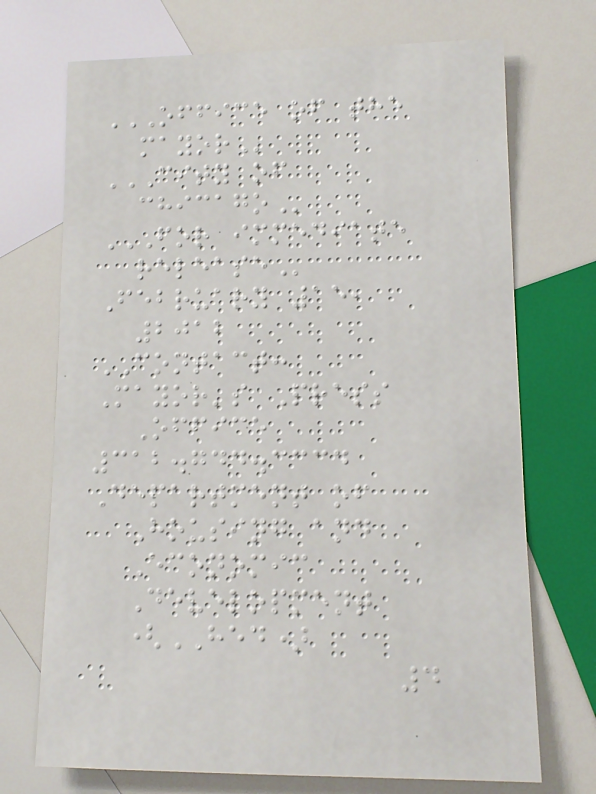OFFICE OF THE
MAYOR
CITY OF
CHICAGO
FOR IMMEDIATE
RELEASE
February 15,
2012
CONTACT:
Mayor's Press
Office
312.744.3334
Department of
Housing and
Economic
Development
(HED)
4
